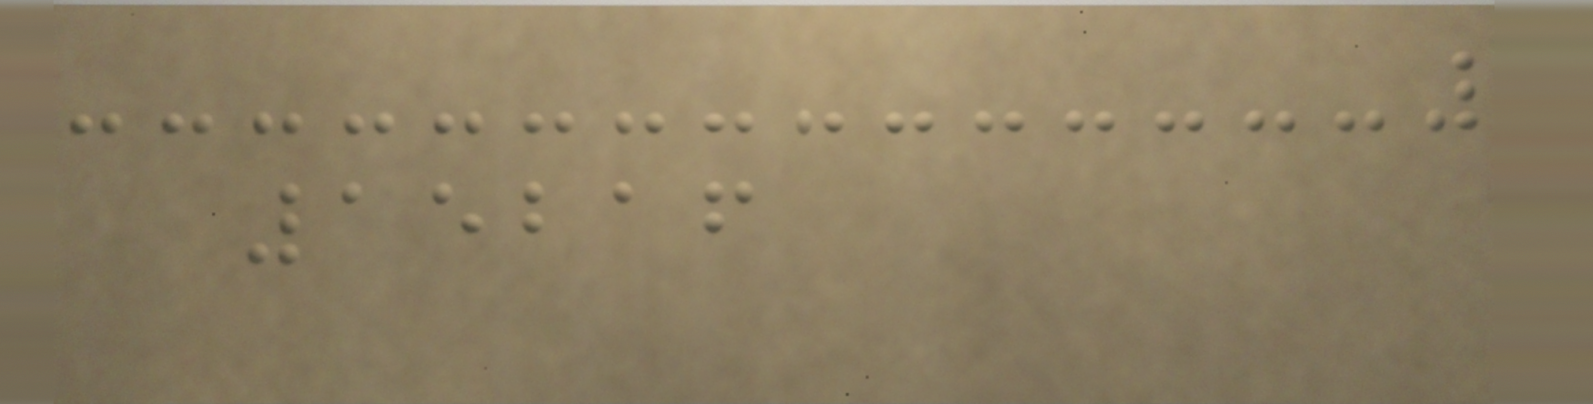15216
